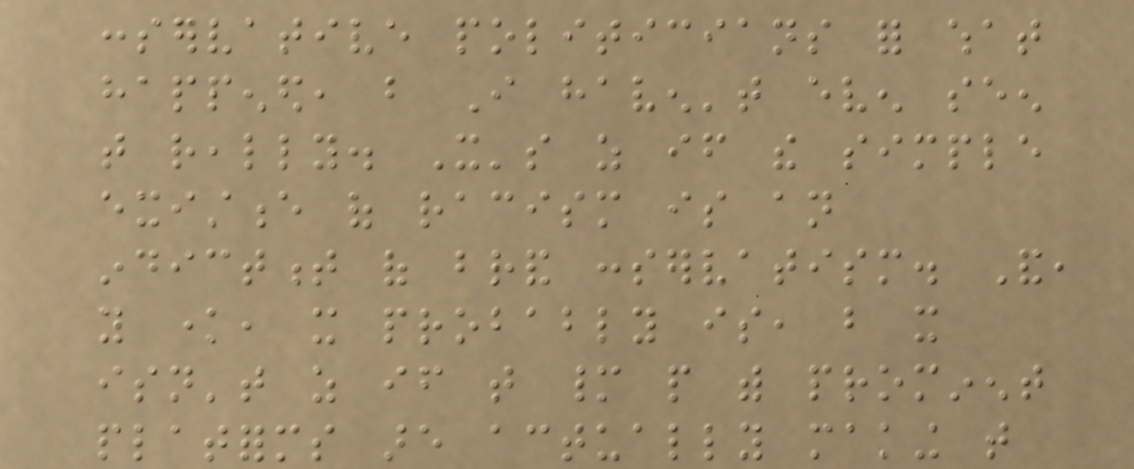conservative politicians for what
happened, but I haven't even seen
that really. It's as if the simple
existence of racism is an
indictment of brand conservatism. And,
you know, it probably is, but it
isn't as if that many people with prominent
platforms are actually making that
